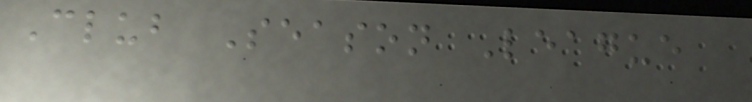Club Season League
